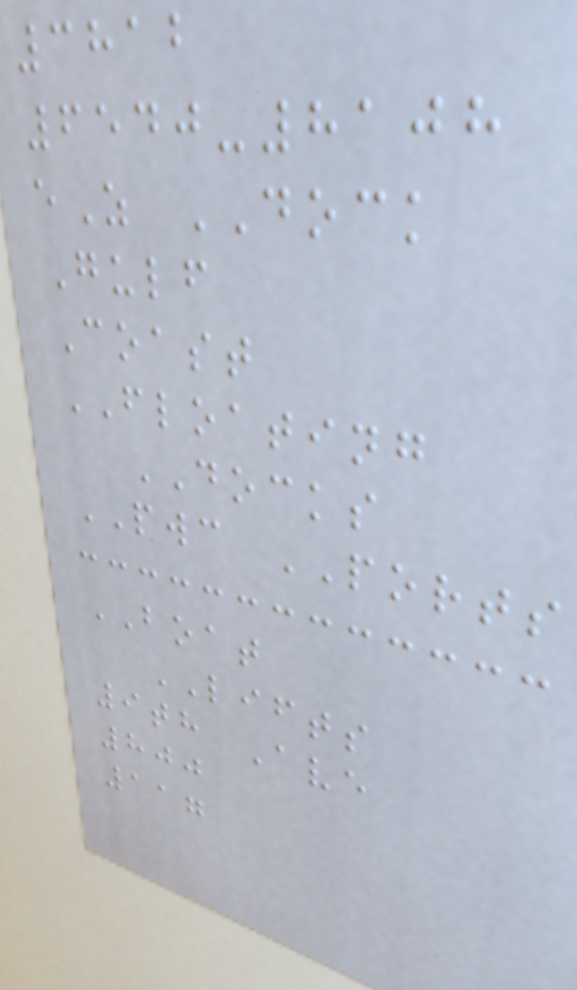3812
6540-8108
eZ DOCK
Gulf
Coast
FLOATING
DOCKS
PWC PORTS
BOAT
LIFTS
9th Ave
800
117
